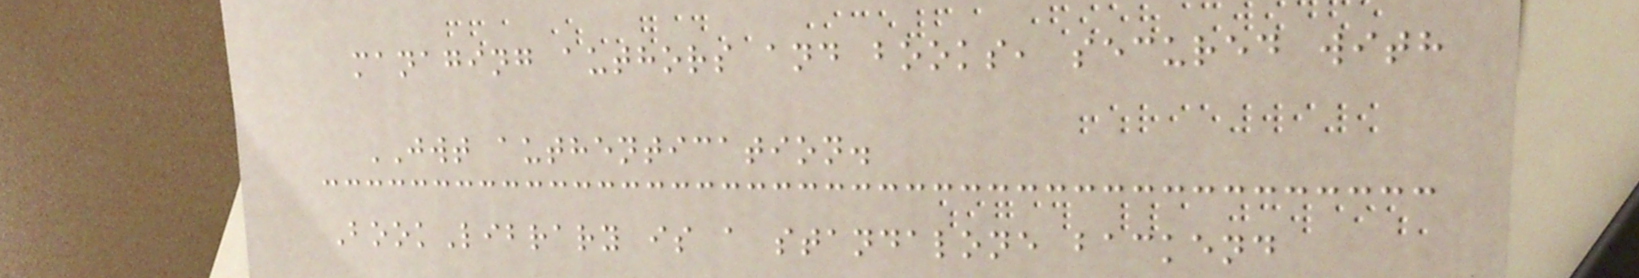managing authors and books, secured with
JWT authentication.
BookLibrary is a standalone backend
